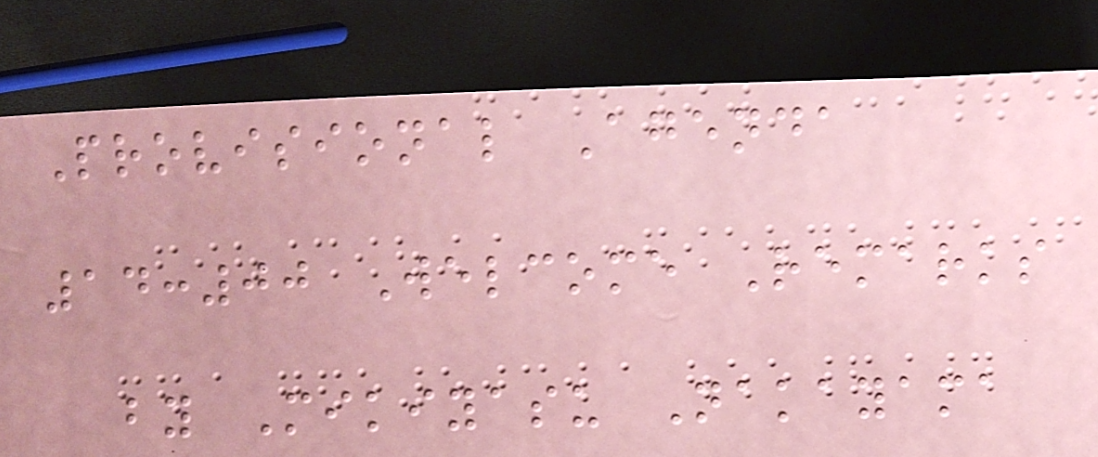Provisional Agenda
14:00 Welcome Remarks
by Mikiyasu Nakayama
